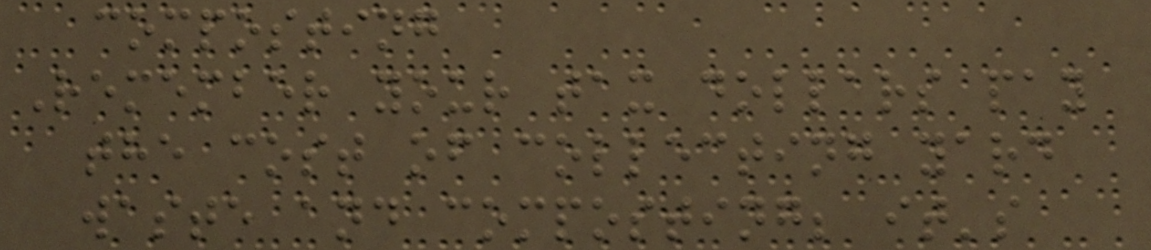composting
Remember your tax dollars pay
the cost of collecting yard
waste and composting; it's
